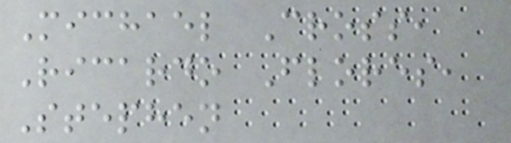Michael Cross,
Ricardo Flores,
Stephen
